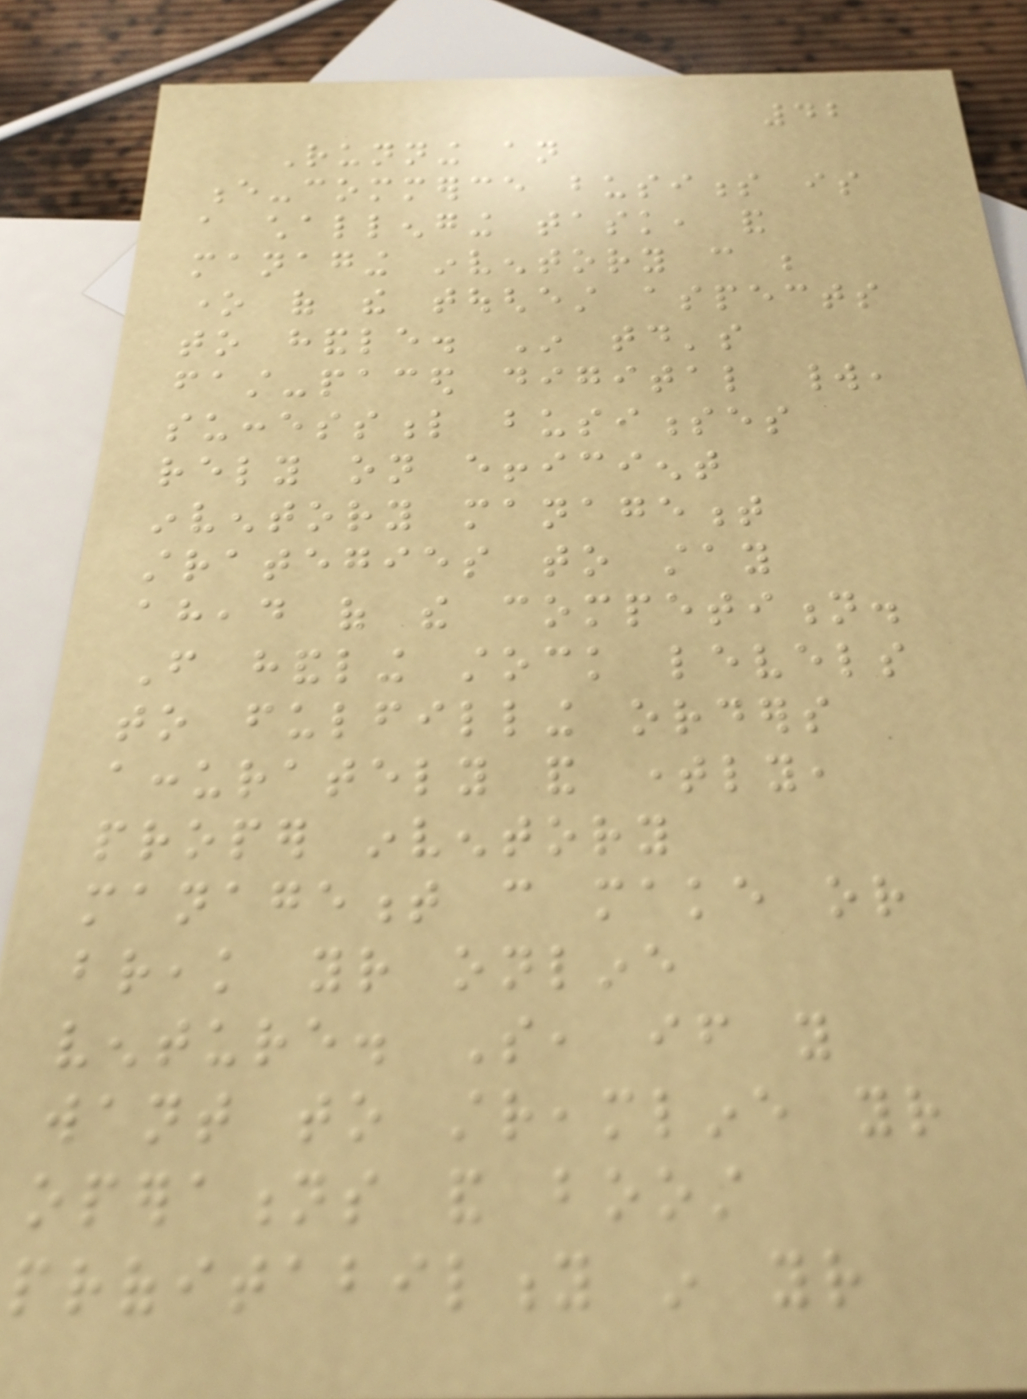42
Running an
e-commerce business is
a challenging task, and
managing inventory can be
one of the toughest aspects
to handle. In today's
fast-paced digital world,
successful businesses
rely on efficient
inventory management
strategies to stay
ahead of the competition.
From handling stock levels
to fulfilling orders
accurately and timely,
proper inventory
management can make or
break your online
venture. So, if you
want to streamline your
operations and boost
profitability in your
